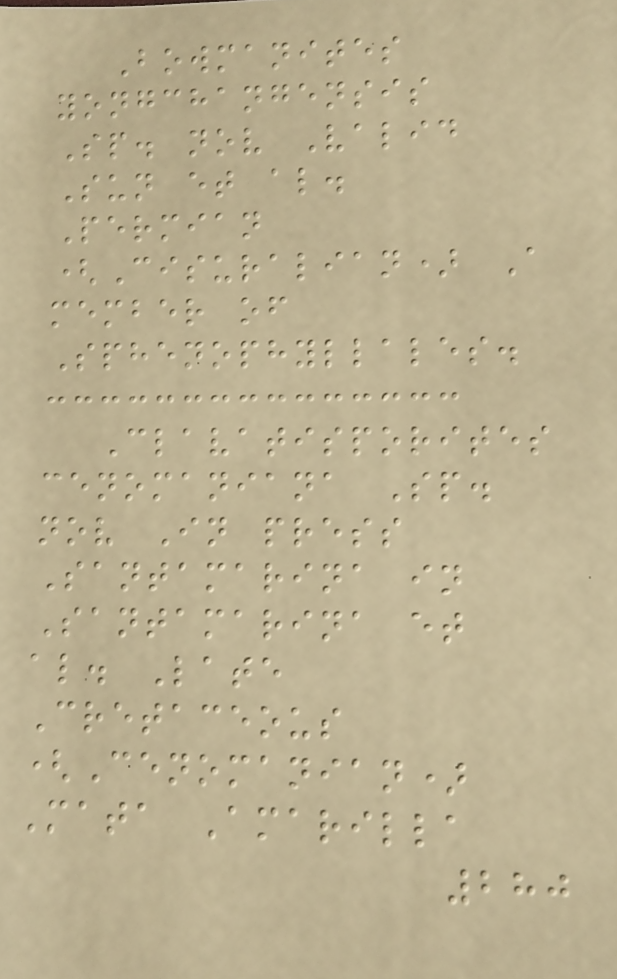Bowmanites
yongchangensis
Sp. nov Valid
Sun et al.
Permian
(Cisuralian) A
member of
Sphenophyllales.
Clavatisporites
cenomaniana Sp.
nov In press
Santamarina in
Santamarina et
al. Late
Cretaceous
(Cenomanian)
Mata Amarilla
280
